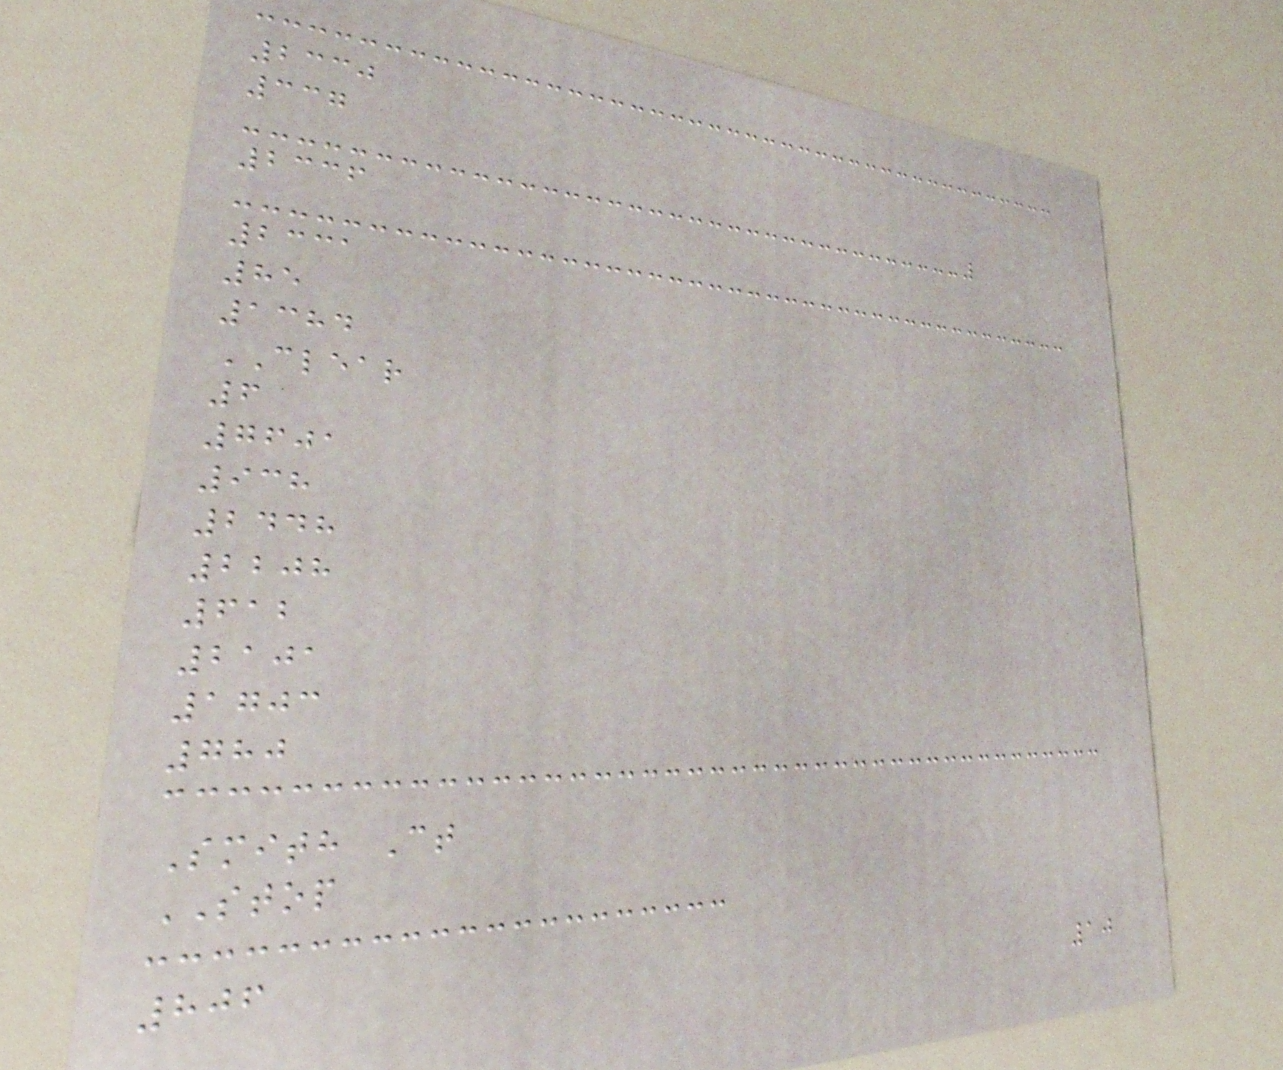2330
337
2336
2331
85
1384
CLEAR
6
7601
938
2448
2208
612
2101
1703
780
Smith Ct
STOP
806
10
